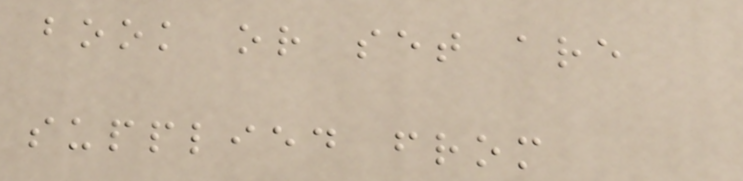book or set are
supplied from
